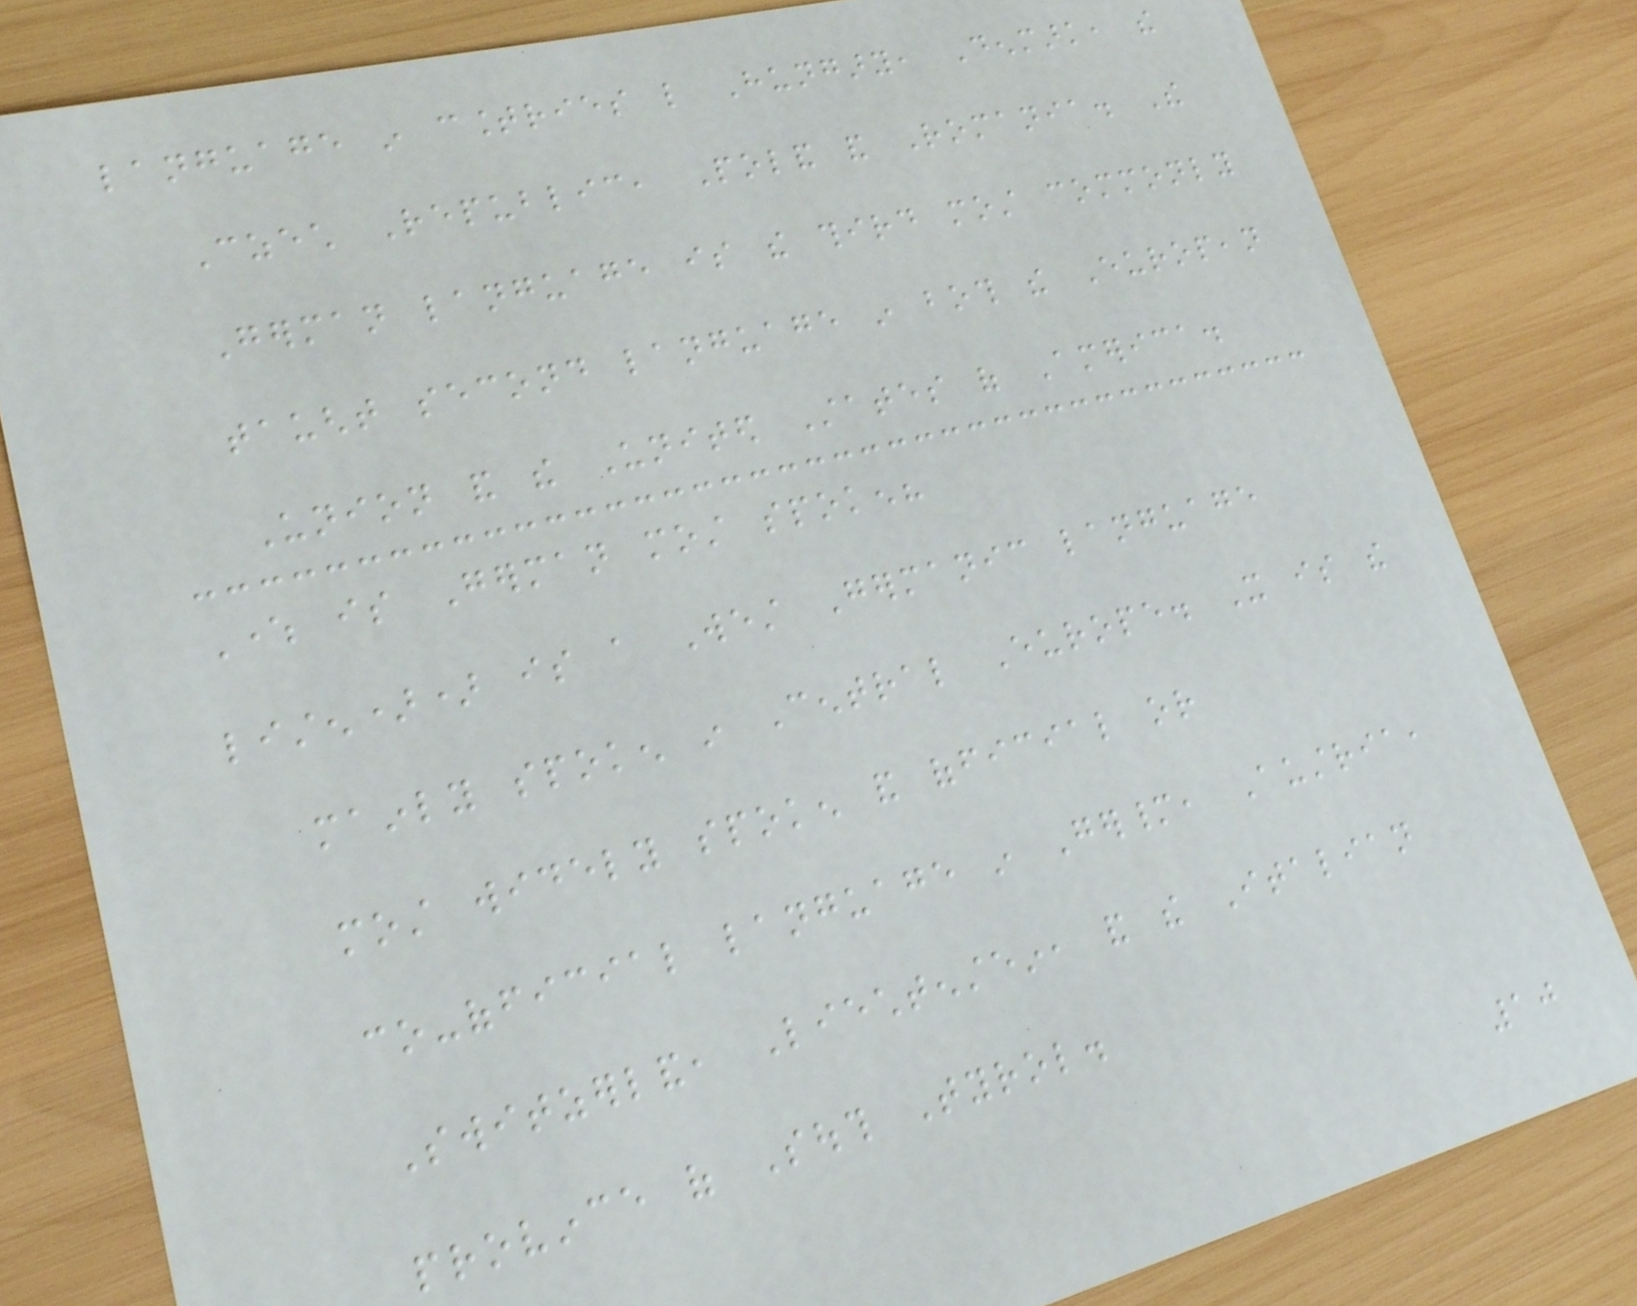language in countries like Hungary, Denmark, the
Czech Republic, Poland and Romania. The
German language is the third most commonly
taught second language in both the European
Union and the United States of America.
Where is German most spoken?
listen)) is a West Germanic language
mainly spoken in Central Europe. It is the
most widely spoken and official or
co-official language in Germany, Austria,
Switzerland, Liechtenstein, and the Italian
province of South Tyrol.
10
